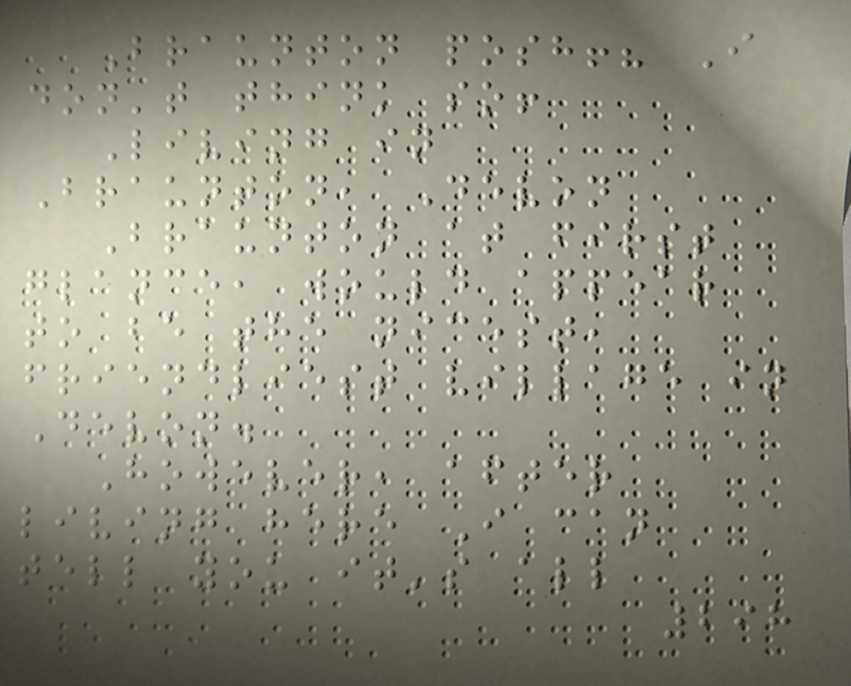Braunton posh!? I
don't think so!
Living in
Braunton, Devon
Braunton at first
glance, would appear
to be the nicest,
friendliest village in
Devon.
However, after
living here I can
tell you it's all
298
